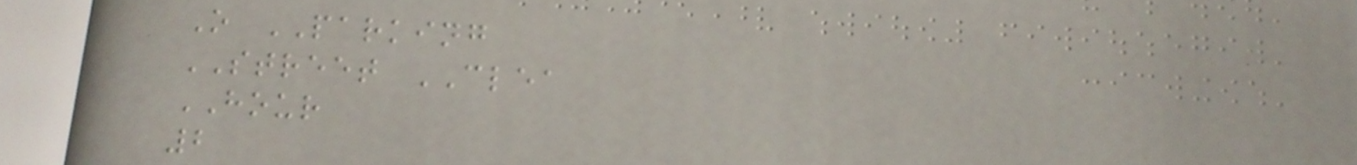O PARKING
STREET CLEA
HOUR
2
